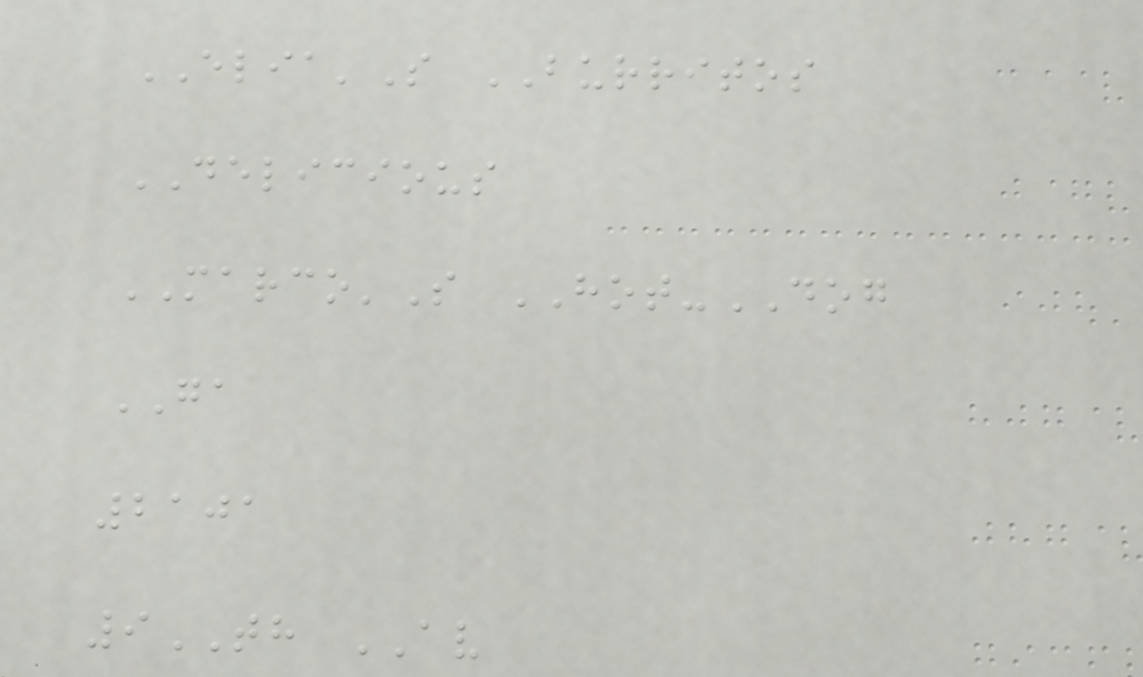ELIA'S BURRITOS
DELICIOUS
MARCO'S HOT-DOG
GA
2101
9TH AV
